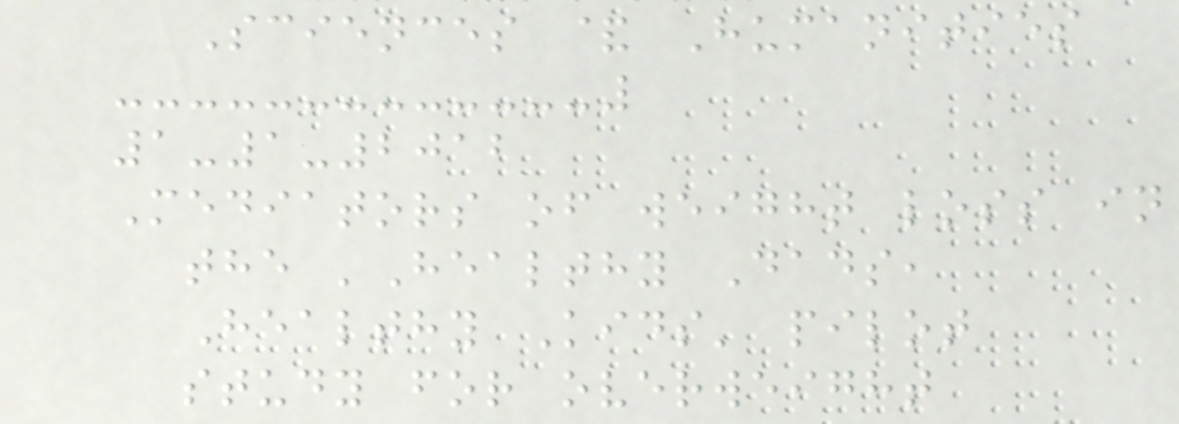Sciences & Humanities
1-1-2012
Mediators of weight loss in
the 'Healthy Dads,
Healthy Kids' pilot
study for overweight
